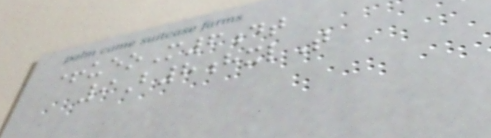+ueoM6dt
9B8hxlT
